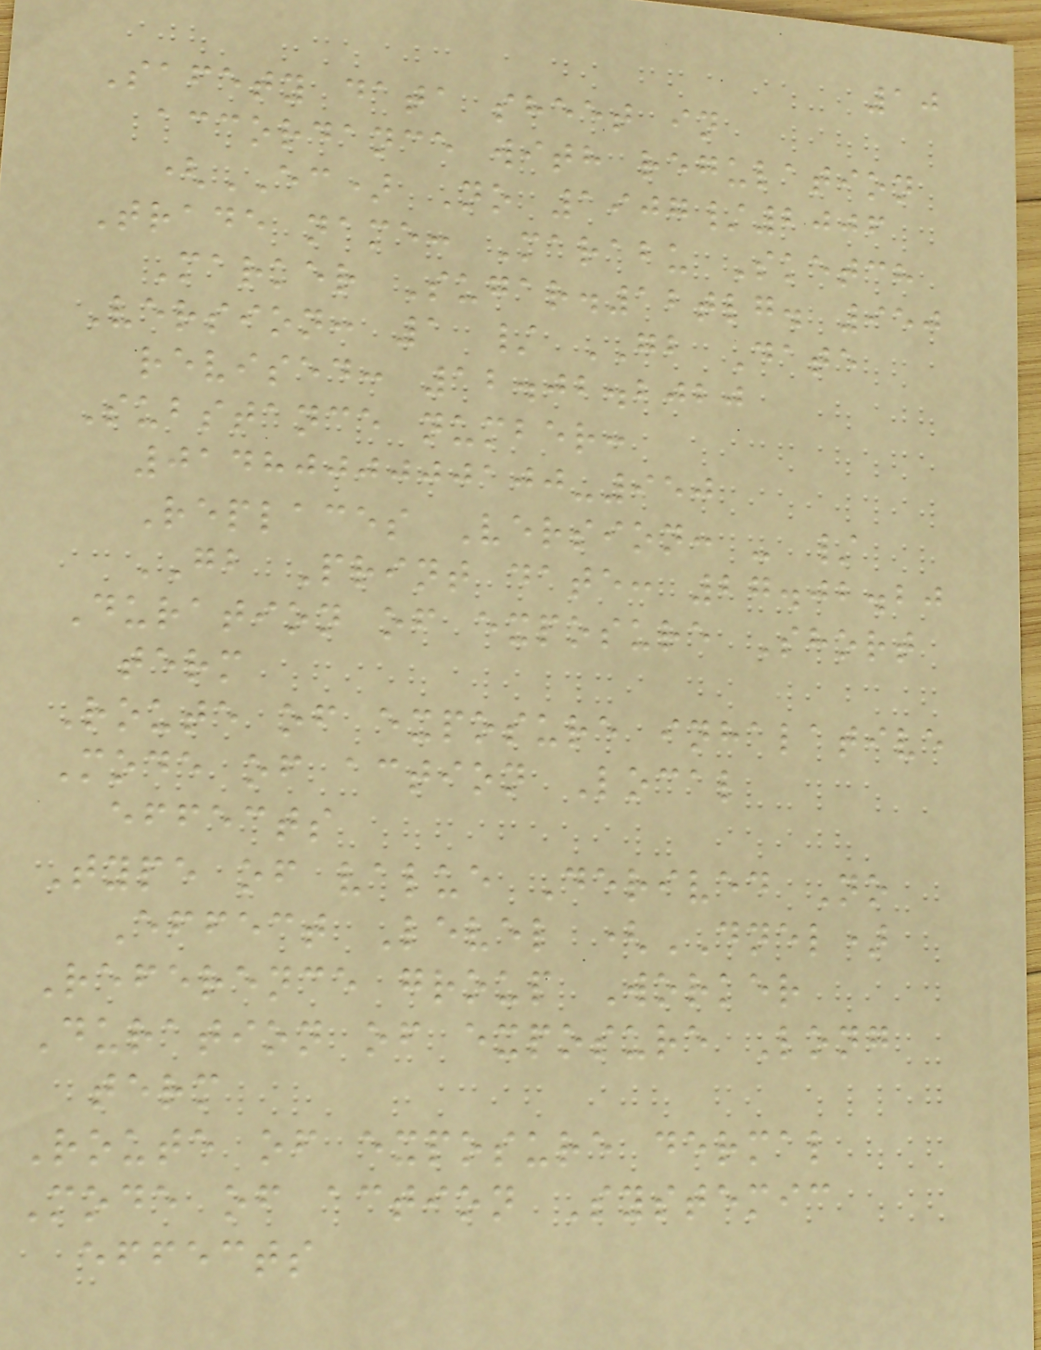10
Safety data sheet in
accordance with regulation
(EC) No 1907/2006
Trade name: Marabu Sketch
Marker Sugar.12tlg. 950
Version: 1 / GB Date
revised: 12.02.2020
Substance number:
0148000000100-950
Replaces Version: - /
GB Print date: 27.02.20
Duration of exposure Short
term
Route of exposure inhalative
Mode of action Local
effects
Type of value Derived No
Effect Level (DNEL)
Reference group Worker
Duration of exposure Long
term
Route of exposure dermal
Mode of action Systemic
effects
